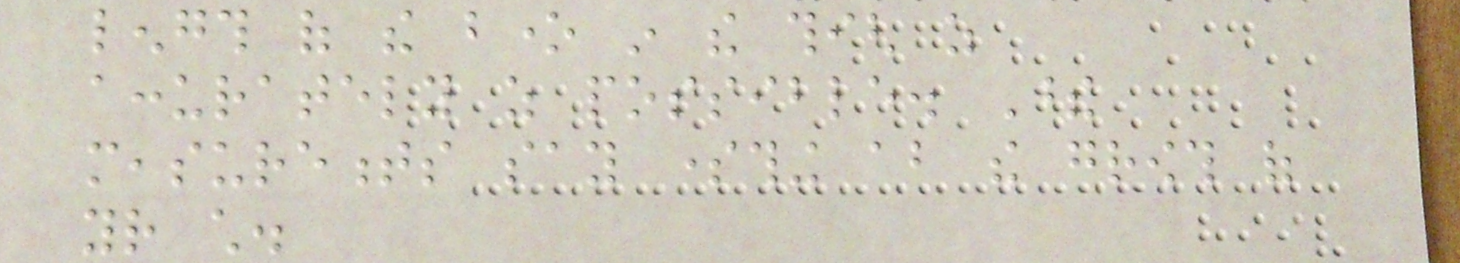length of the bone in the thigh as
accurately as possible. These
measurements say something about the growth of
your child.
